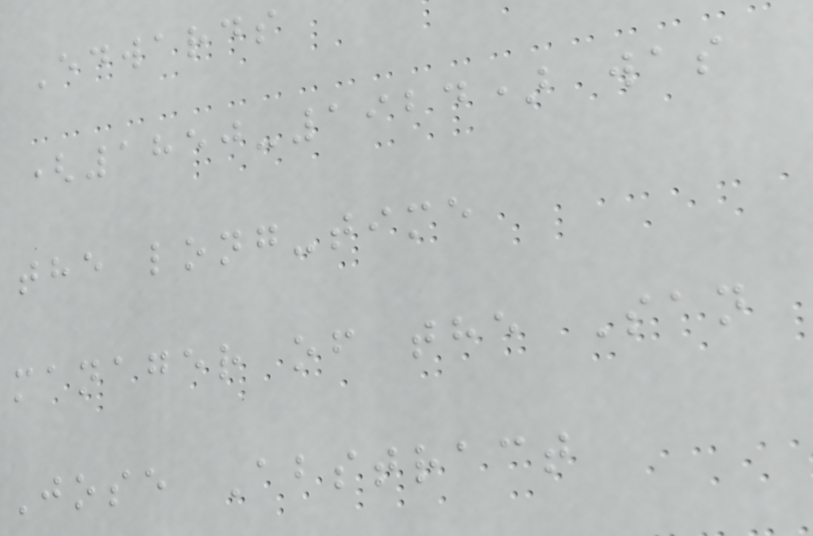Edwards
(1850-1924) was
the long-time
manager of the San
Jose Abstract
